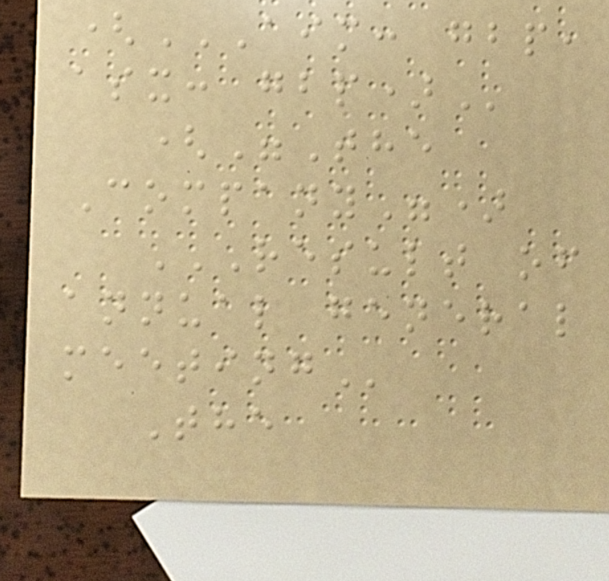(AIM: GBP,
ASX: GBP)
("The
Company")
RESULT OF
ANNUAL GENERAL
MEETING
The
